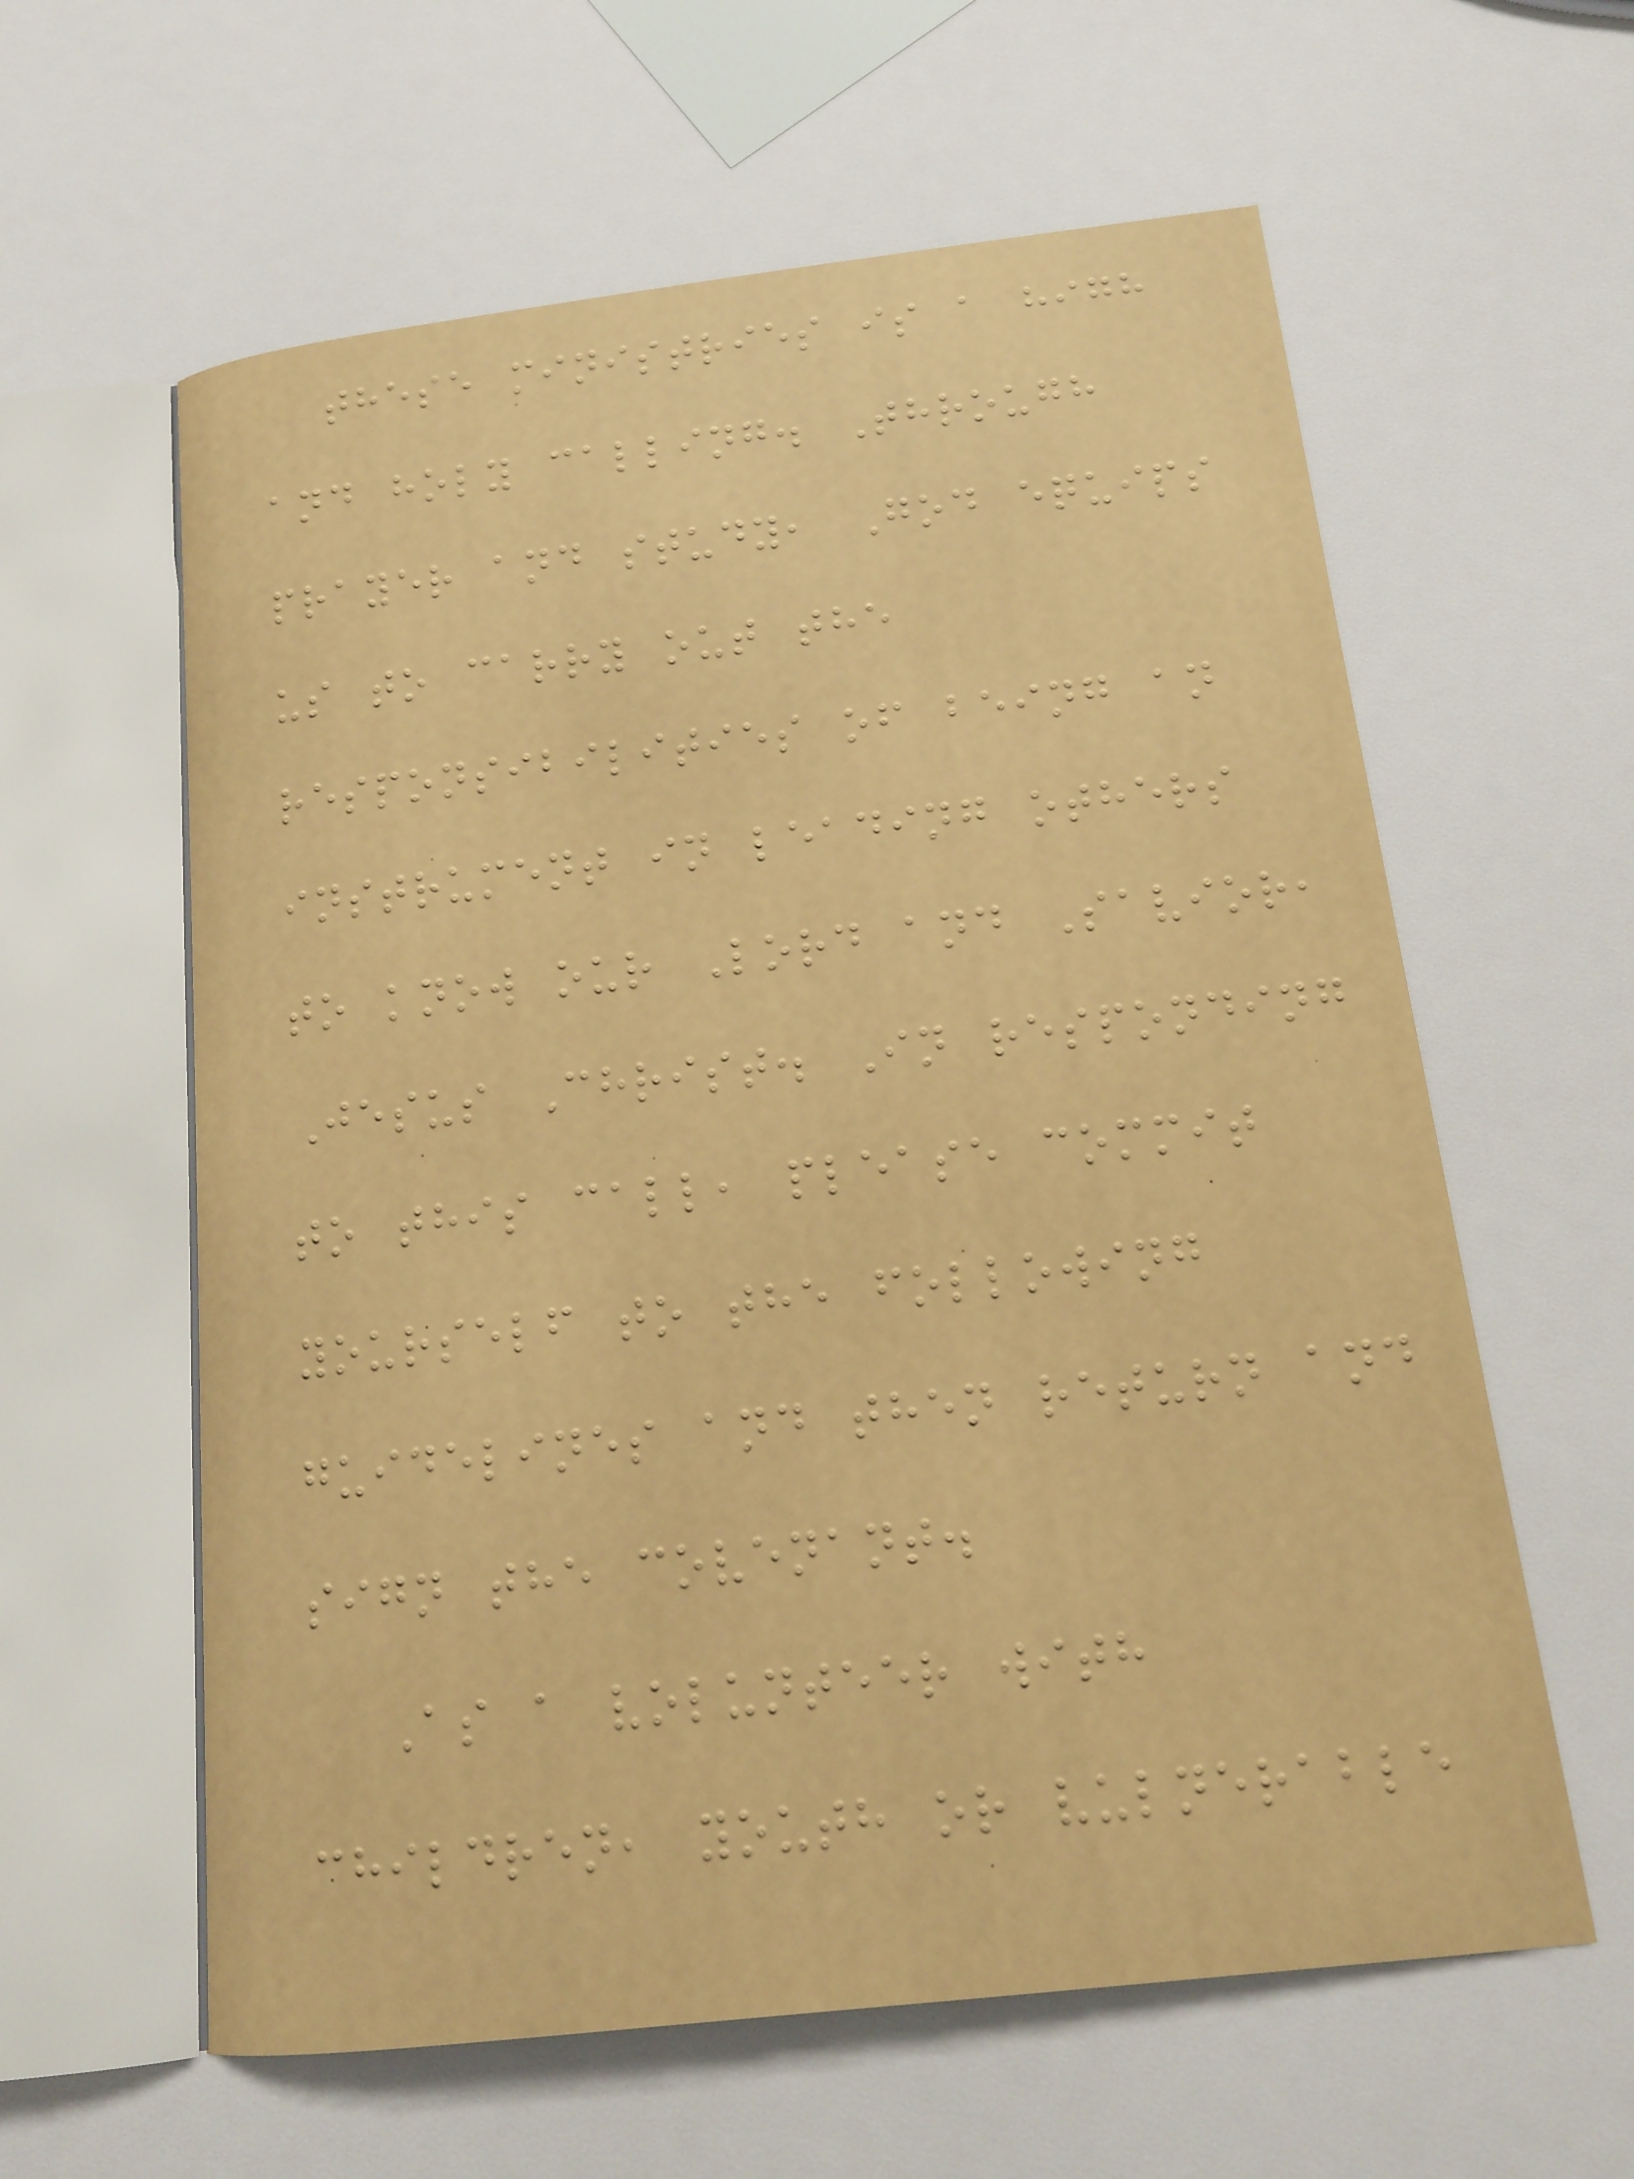these ministries is a high
and holy calling. Through
prayer and study, God equips
us to carry out the
responsibilities of being an
instrument in leading others
to know our Lord and Savior,
Jesus Christ. In responding
to this call, please commit
yourself to the following
guidelines and then return and
sign the covenant.
As a volunteer with
children, youth or vulnerable
